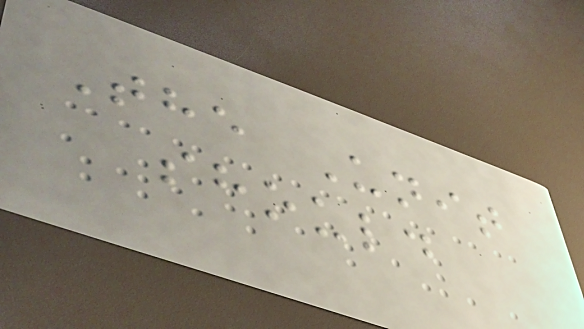The Unit
should
